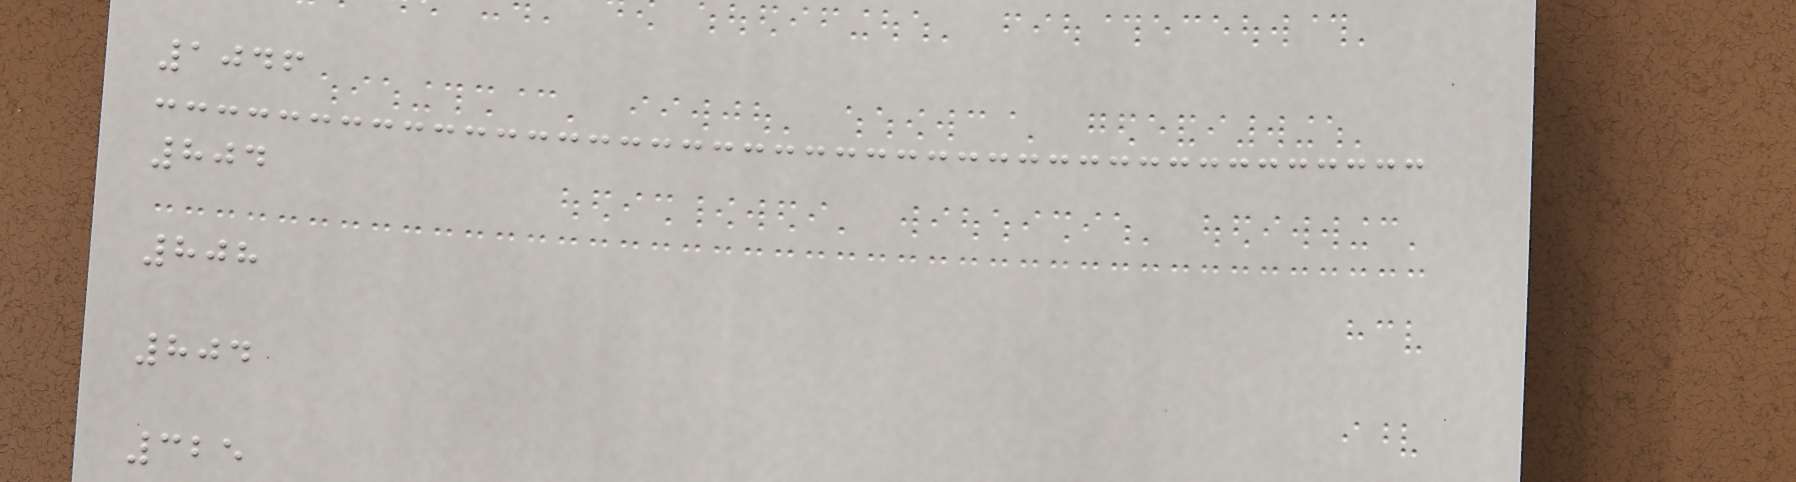1046
804
808
804
325
